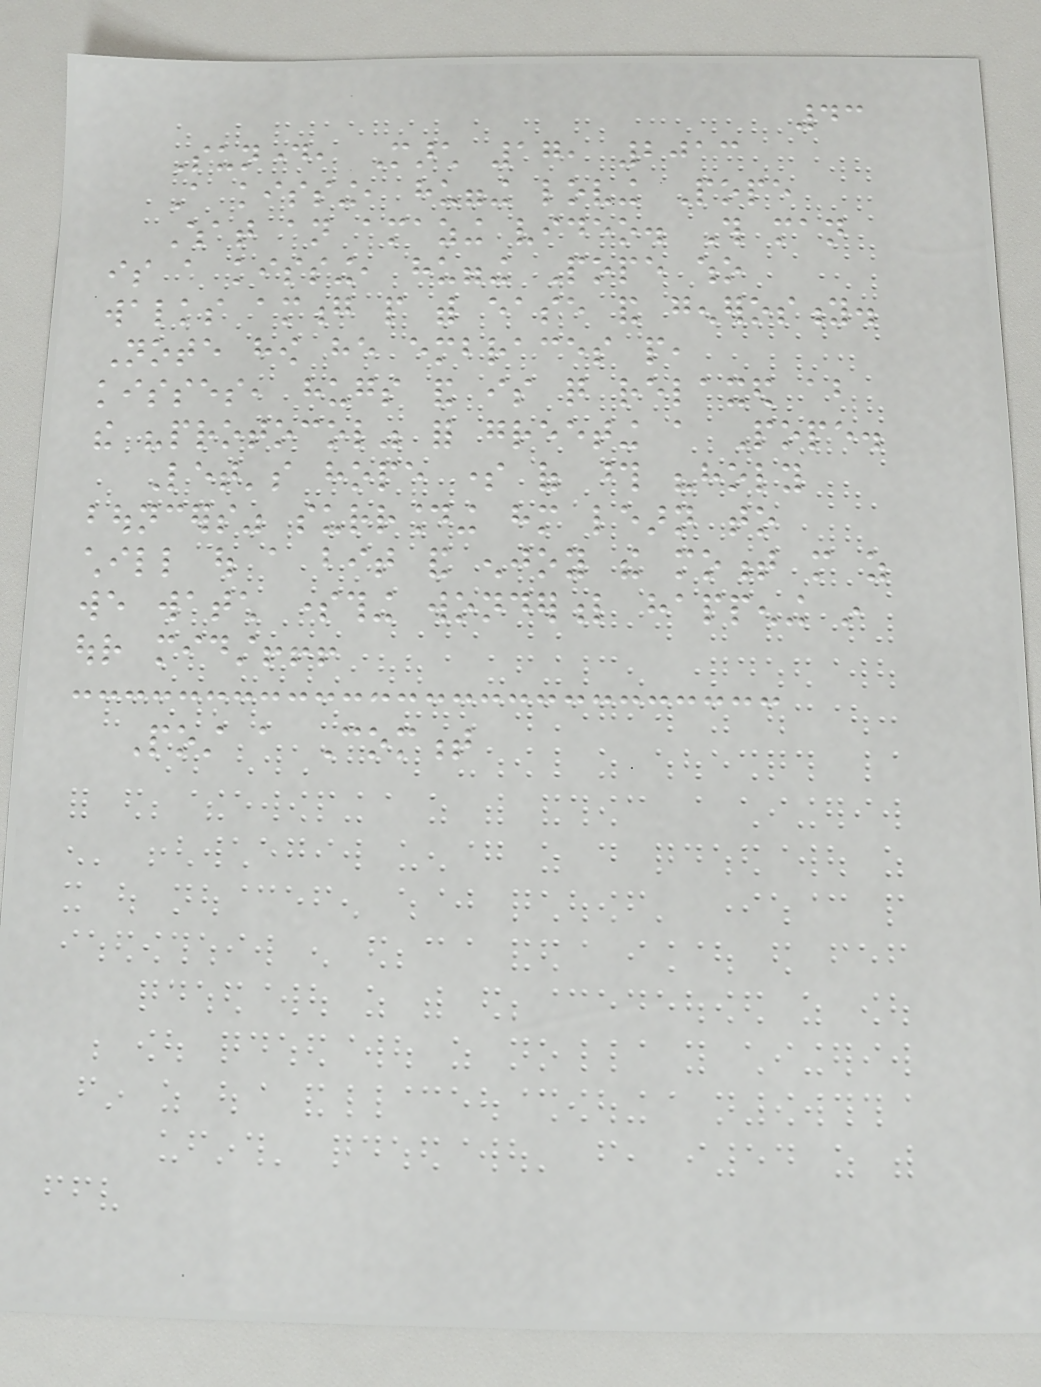43
Sunday, March 17, 2013
A kissing, hugging loving Pope
What an amazing video. This man
is a kissing, hugging Pope who
walks among people with ease and generosity.
Note how he embraces people,
kisses, hugs and is quite relaxed about
the "protocol" for greeting a Pope.
Let's hope some of those "holy
bouncers" surrounding him learn to
chill out a bit and enjoy the moment more as
we watch something wonderful happening in
our midst!!!
Post a Comment
